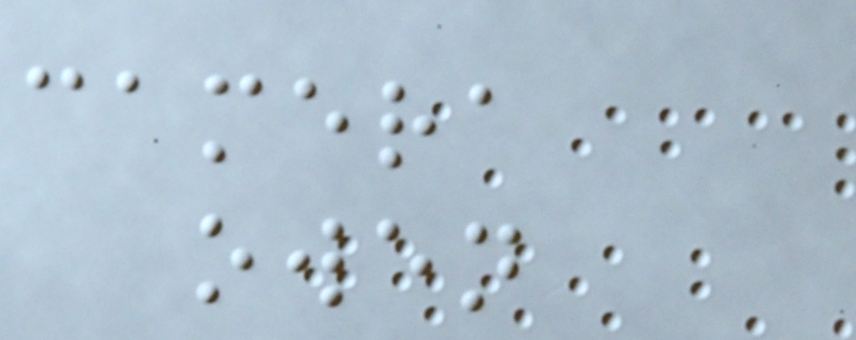camera
owen
